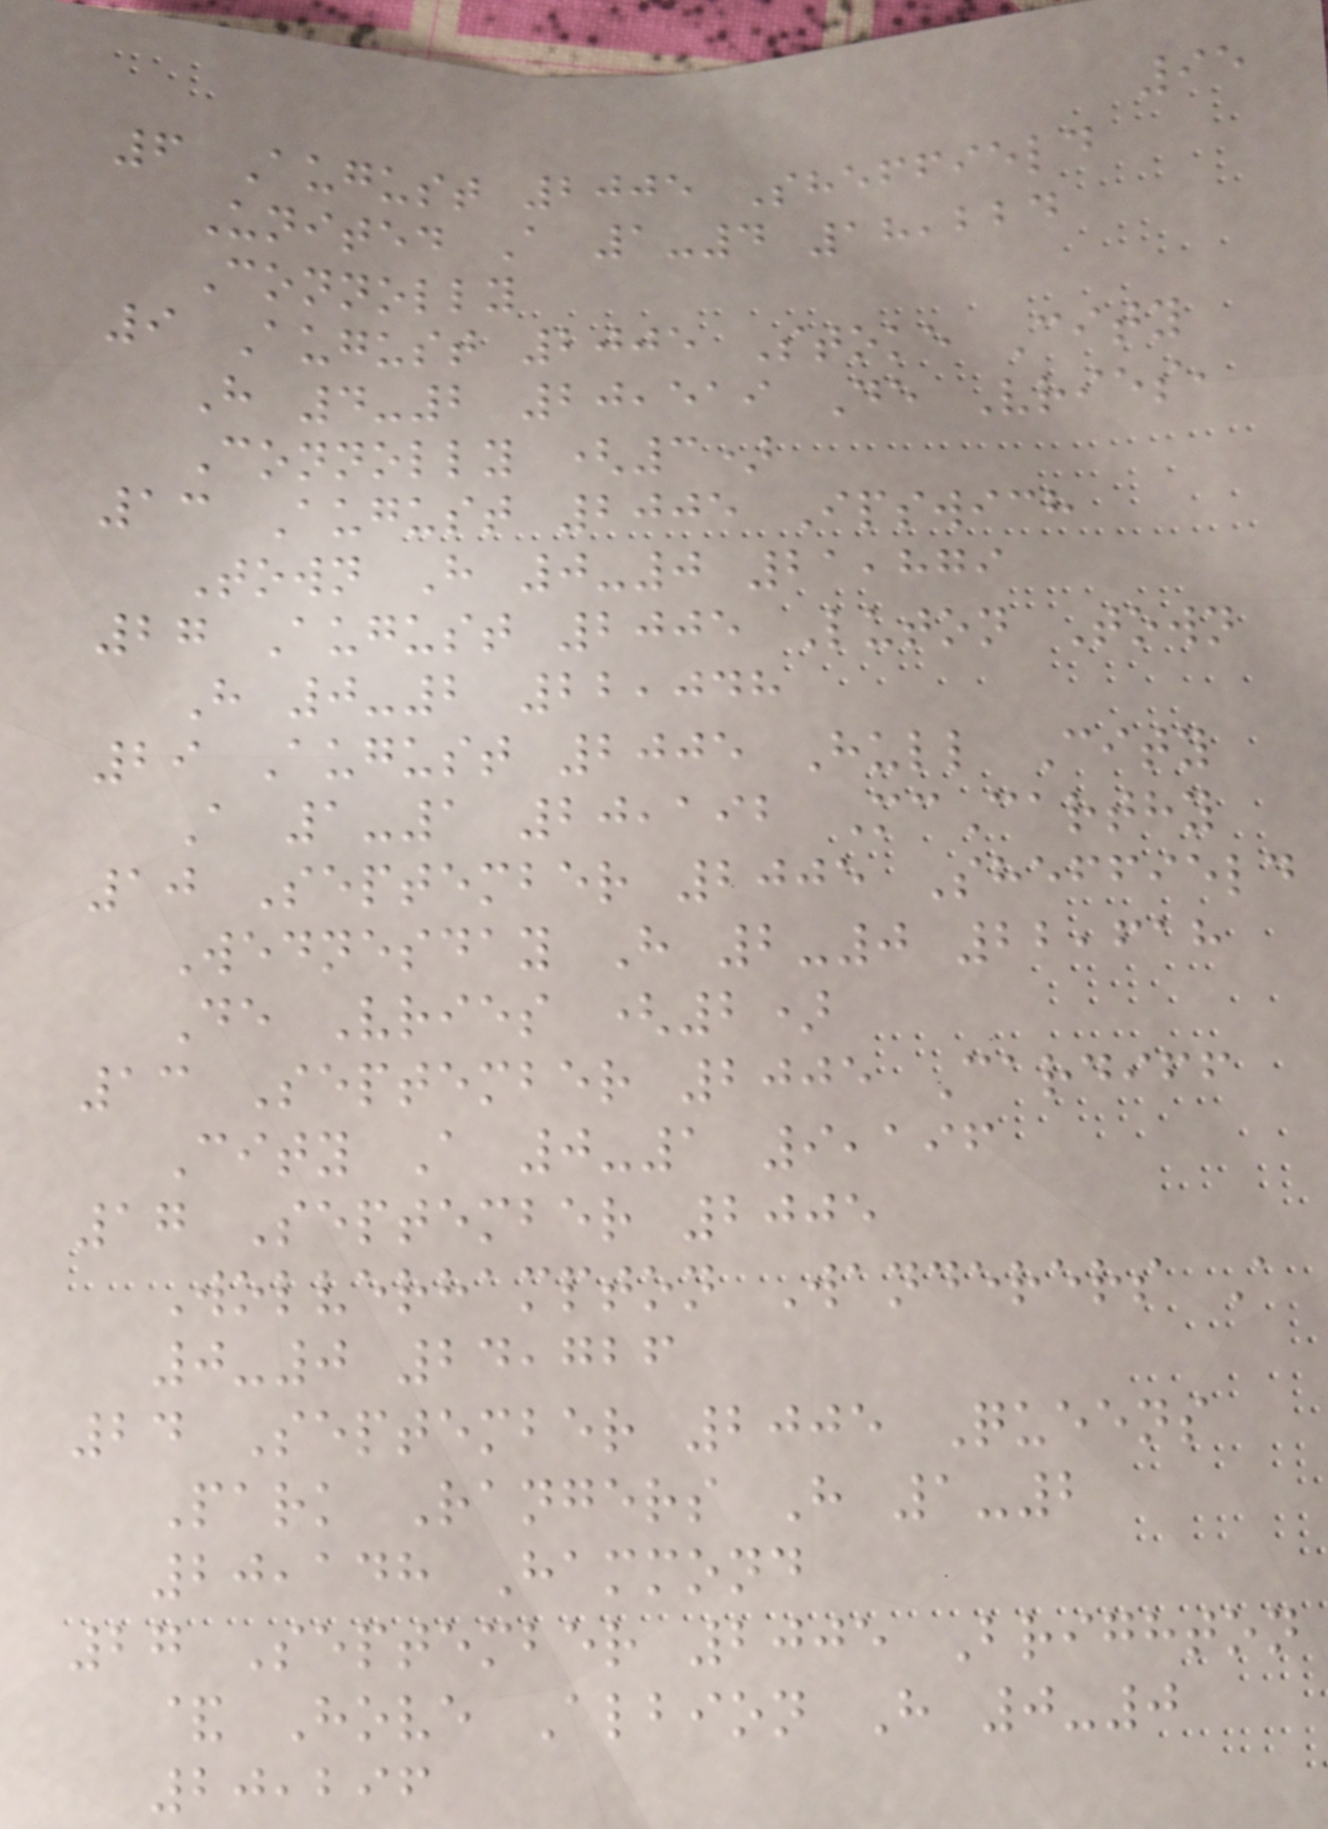95
6 August 2005 Sheffield
United A 1-4 18,224
Connolly
9 August 2005 Stoke City
H 4-2 20,519 De Vries,
Connolly (3)
13 August 2005 Ipswich
Town H 0-0 21,879
27 August 2005 Luton Town
H 0-2 22,048
29 August 2005 Hull City
A 1-1 20,192 McCarthy
10 September 2005 Sheffield
Wednesday H 2-0 22,618
De Vries (2)
13 September 2005 Cardiff
City A 0-1 9,196
17 September 2005
Wolverhampton Wanderers A
0-0 24,726
24 September 2005 Queens
Park Rangers H 1-2
20,148 Hammond
27 September 2005 Brighton
& Hove Albion H 0-0
20,296
